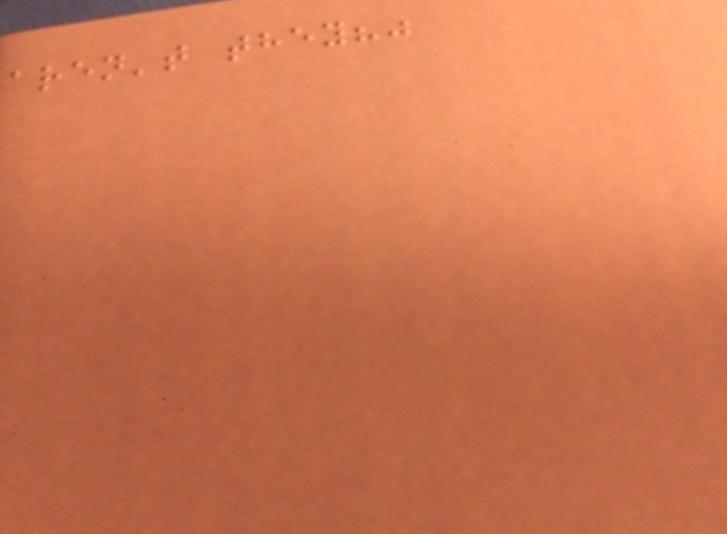aren't they?"
